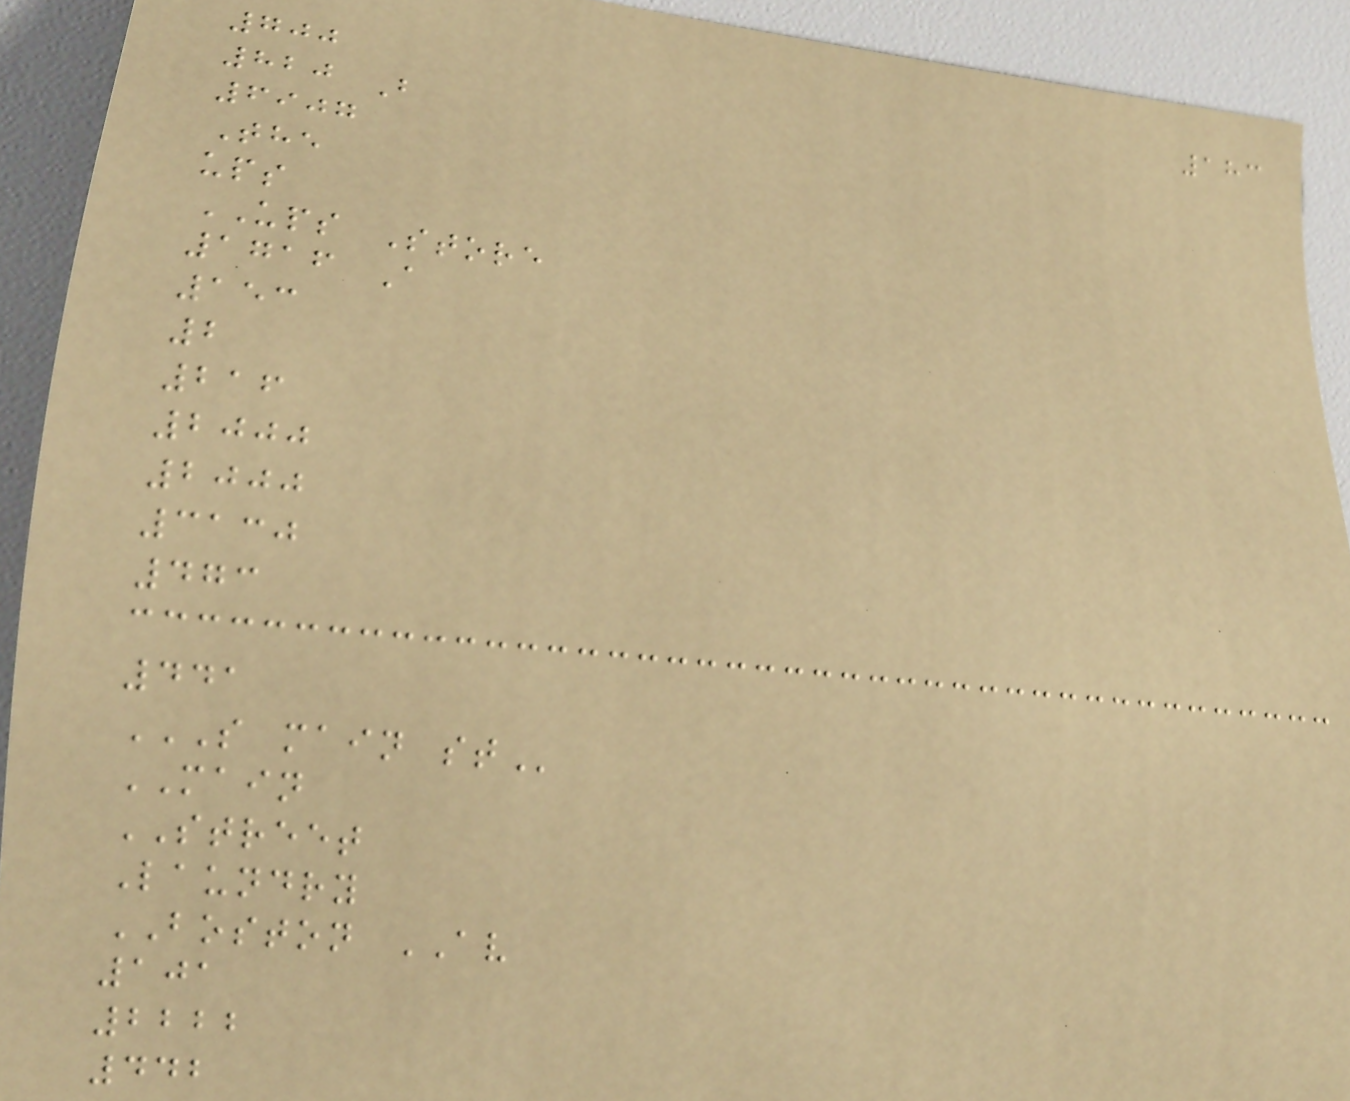183
700
820 B
6907
The
ups
UPS Store
1716 A
153
2
216
2000
2000
3130
473
441
S MAIN ST
MAIN
STREET
Laundry
BOSTON AV
101
2222
442
